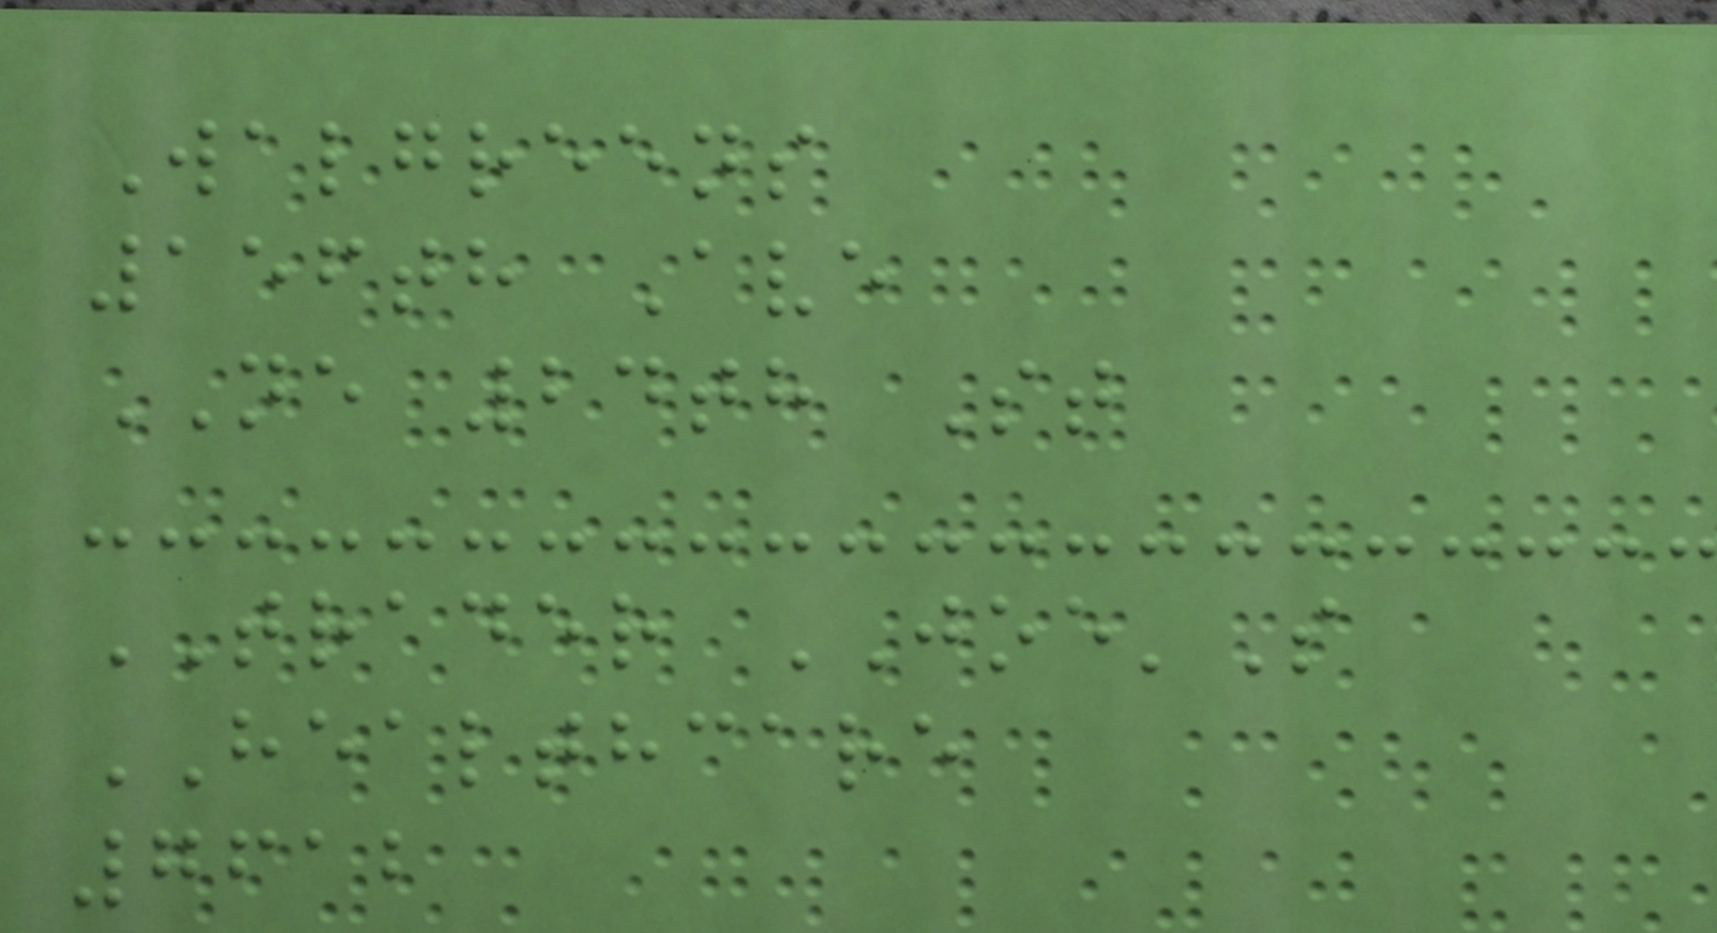Walgreens
156th Ave
NE 24th St
TRADER JOE'S
HEALTHCARE
7612
